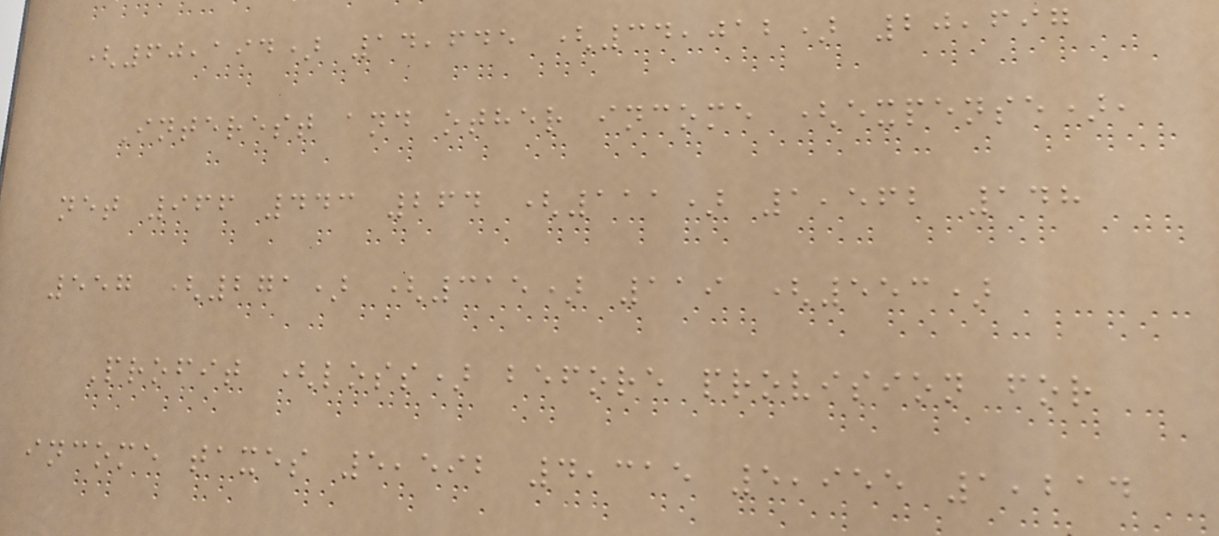(60,194) 14,645 (34,012) 20,697
Interest and other income (expense),
net 966 443 264 (111) 1,562 148
557 (271) (315) 119 (553)
Profit (loss) before provision for
income taxes 5,592 4,315 5,955 1,214
